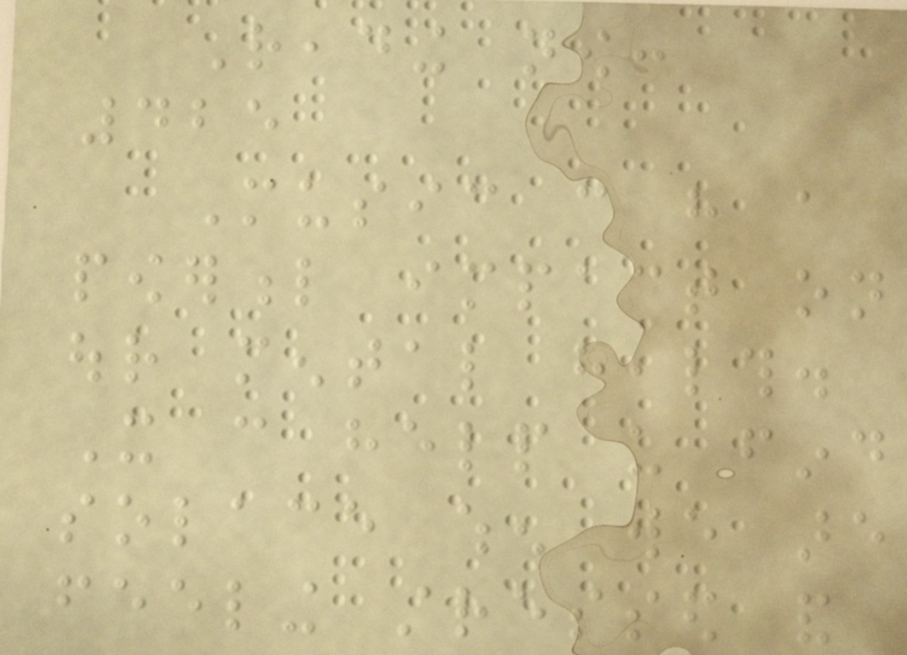Reading now:
425
Music can have a
powerful impact on
our mental health.
It can help us find
solace when we are
feeling stressed and
